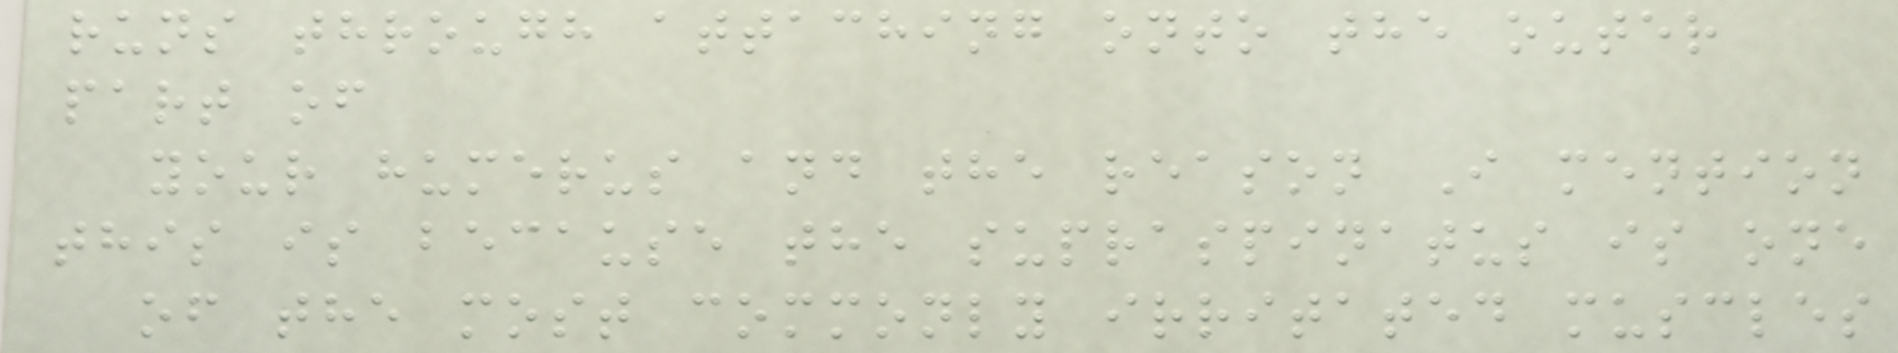runs through attaching onto the outer
part of
your humerus and the reason I mention
this is because the supraspinatus is one
of the most commonly irritated muscles
